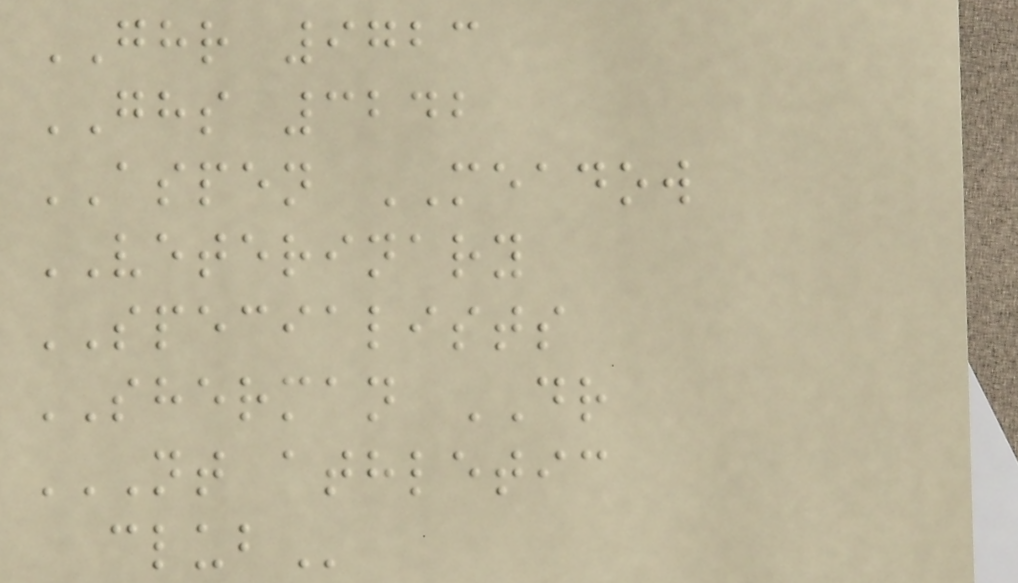GHR 9723
GHS 3242
ASPEN MEADOW
VETERINARY
SPECIALISTS
SHERMAN DR
NT ATHLETIC
CLUB
